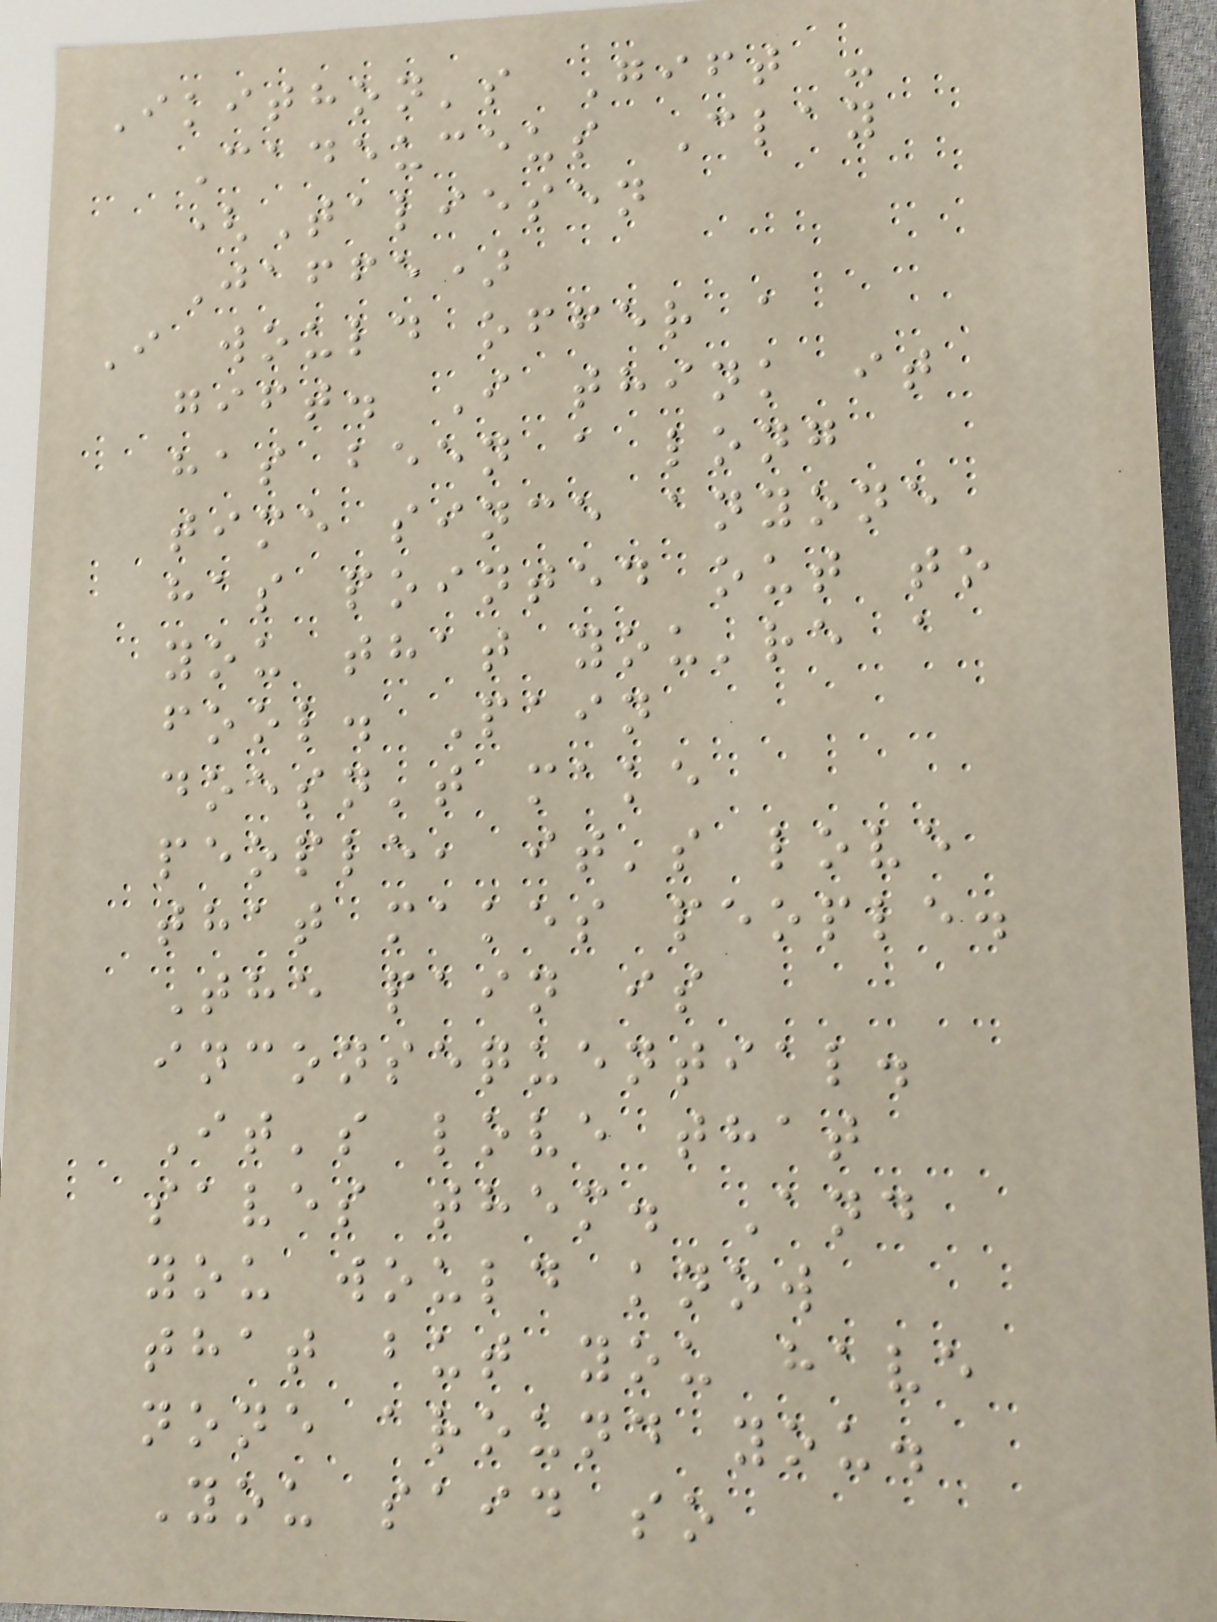Ikithon's Gift -
Cadeuceus Clay
(Taliesen
Jaffe)
I would offer a
gift. I think it
has been a long
time since anyone
has pointed out to
you that you're a
fool. Pain
doesn't make
people, it's love
that makes people.
The pain is
inconsequential.
It's love that
saves them. And
you would know
that but you have
none around you.
You said so
